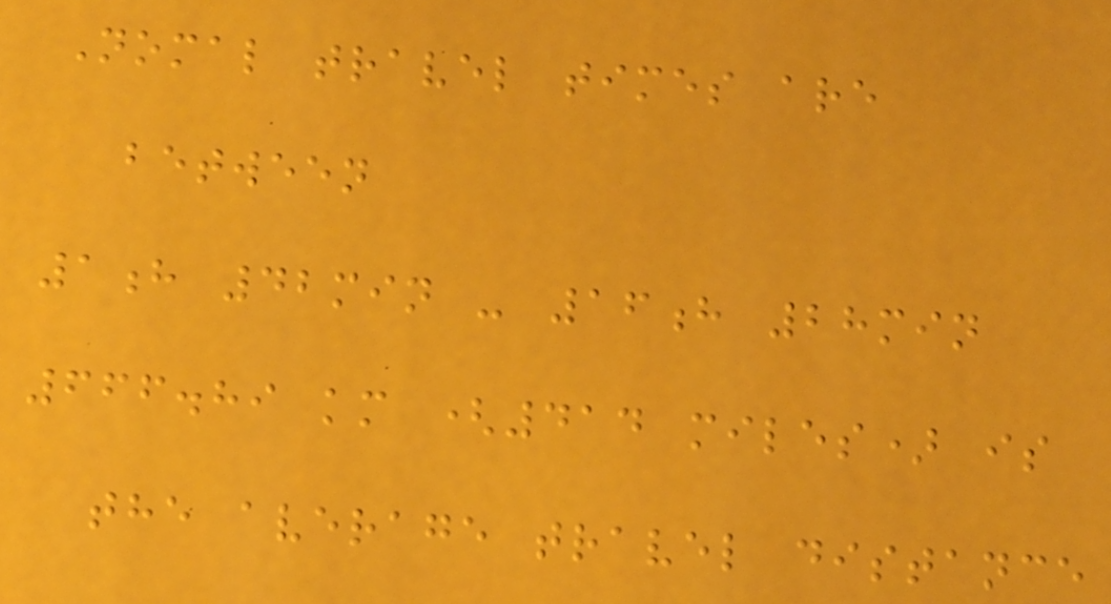Nomal travel times are
between
1h 42min - 16h 28min
666.89 km (414 miles) is
the average travel distance
